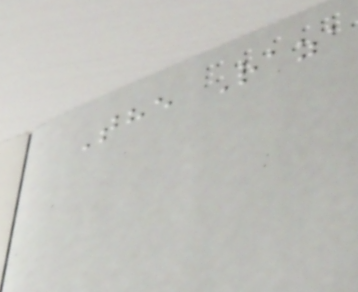The Raza
